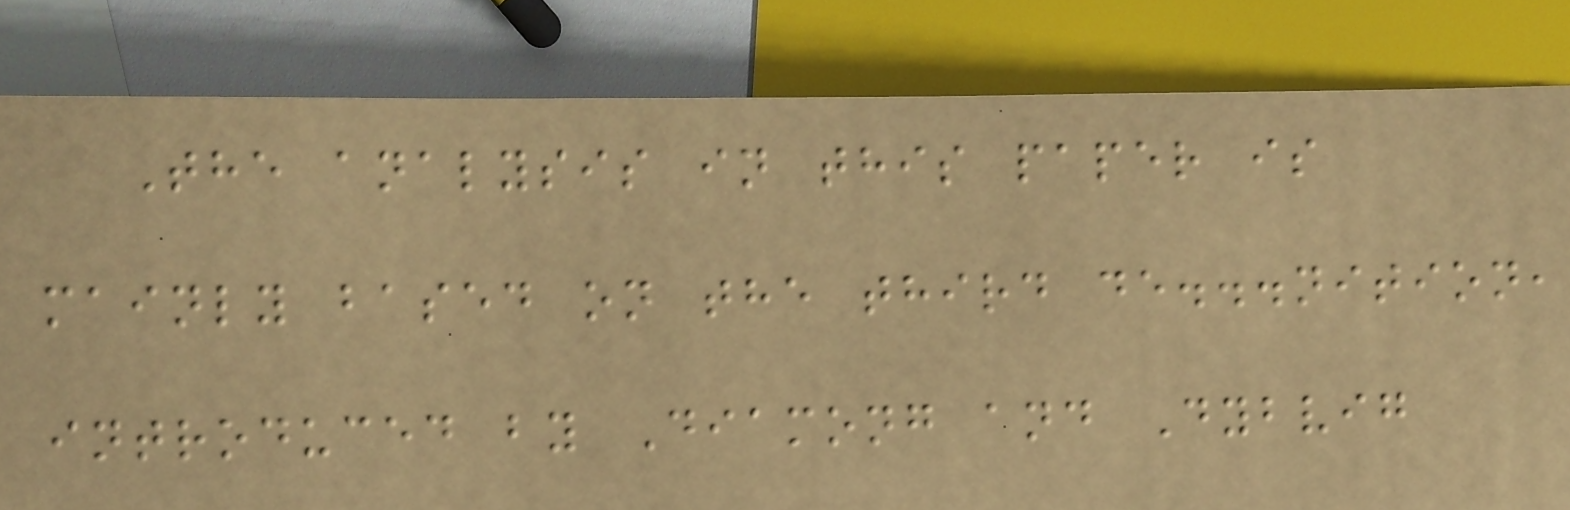The analysis in this paper is
mainly based on the third de...nition,
introduced by Diamong and Dybvig
